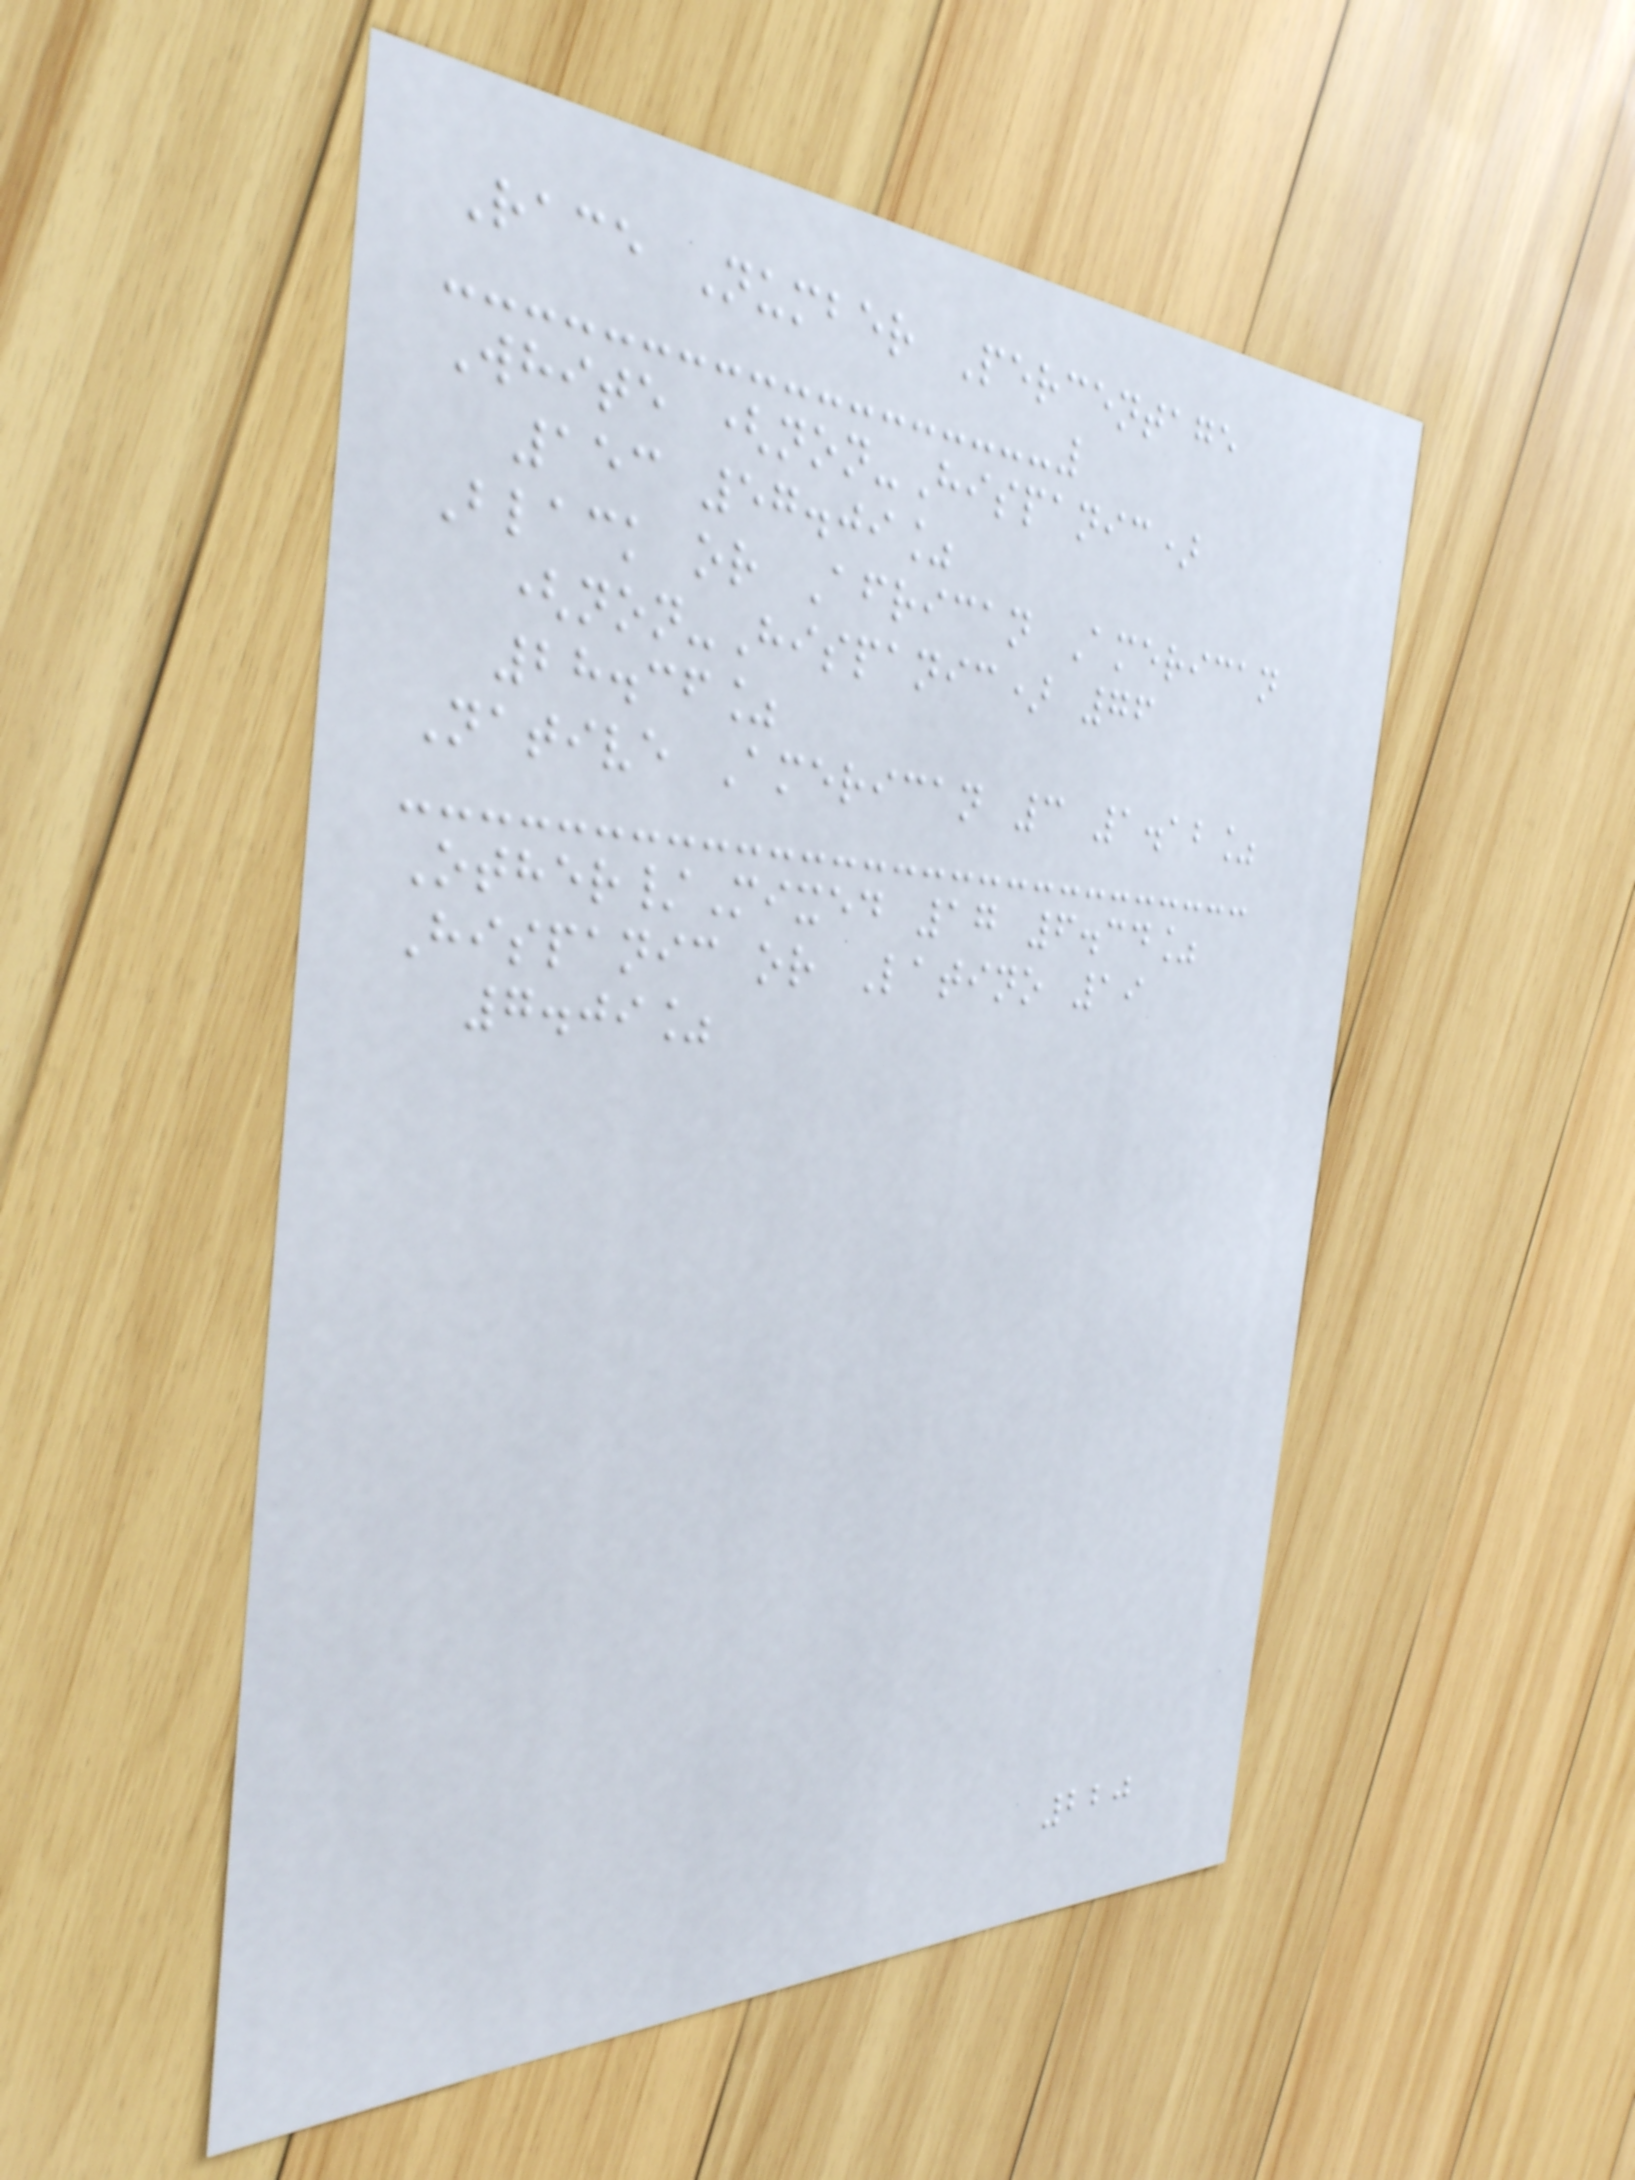Race Number Percentage
White (non-Hispanic)
153 57.09%
Black or African American
(non-Hispanic) 76
28.36%
Native American 3 1.12%
Other/Mixed 17 6.34%
Hispanic or Latino 19
7.09%
220
